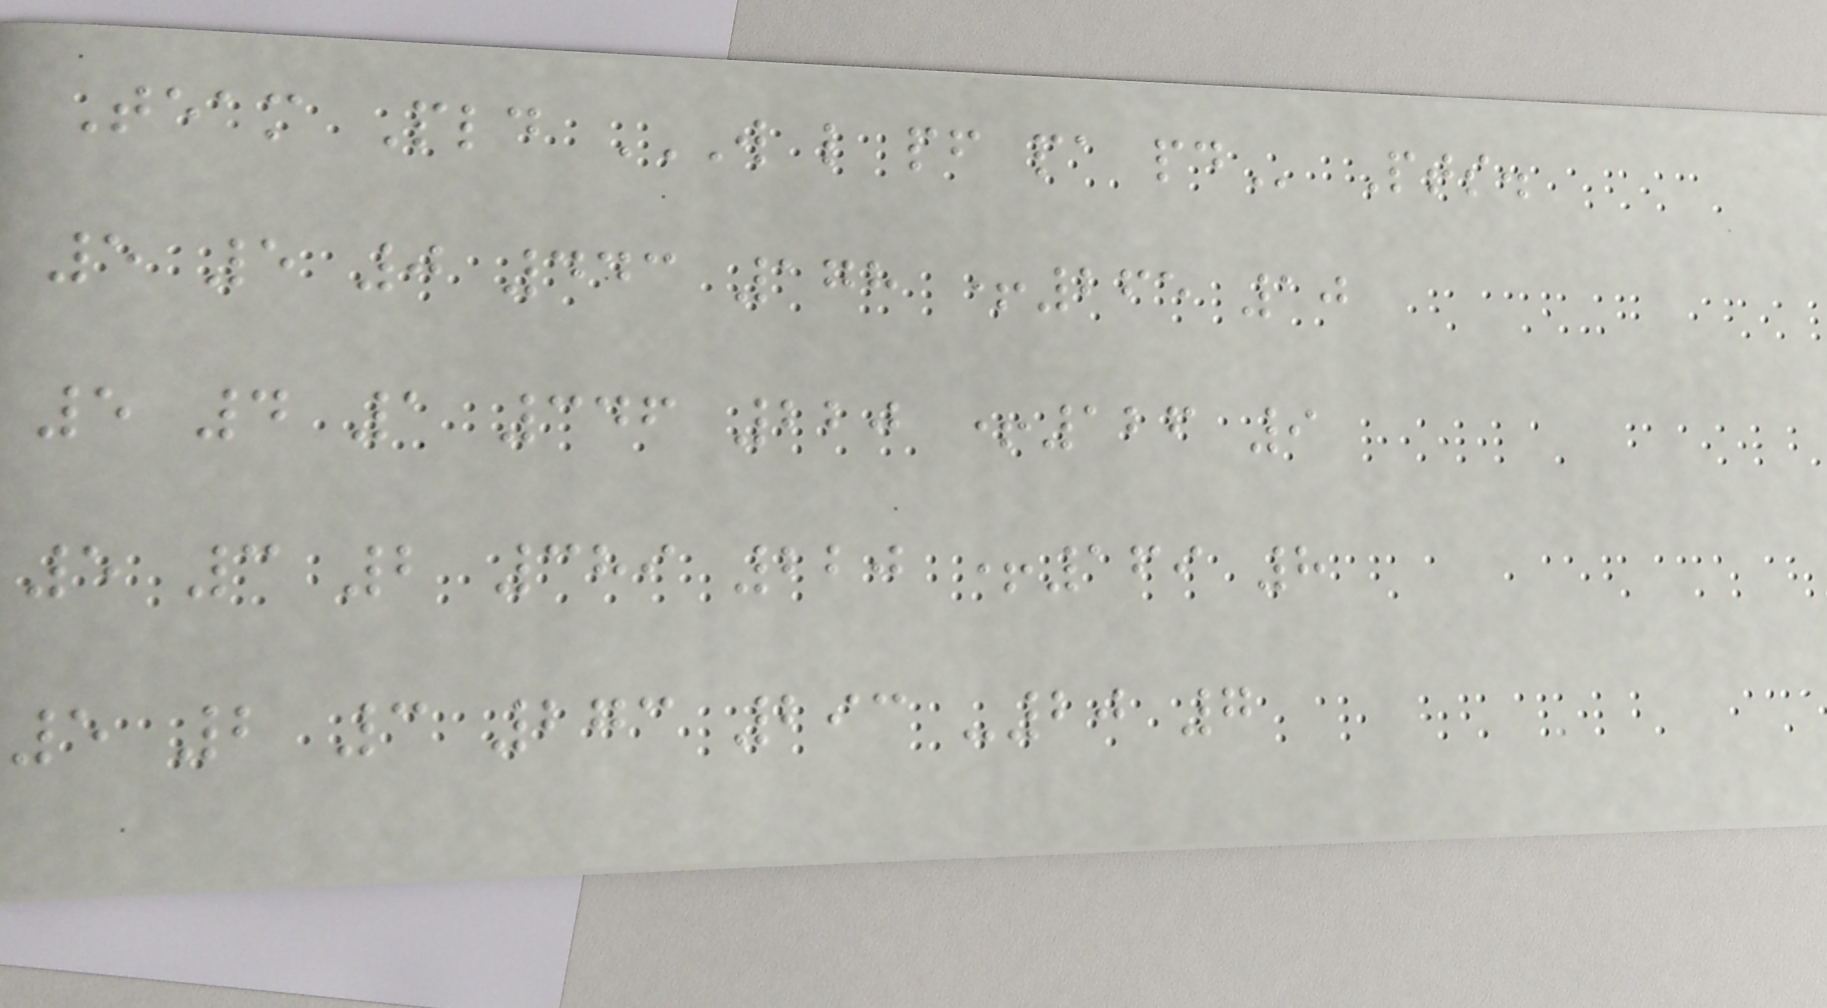Team Pld W L PF PA PD Pts.
5 5 0 443 178 +265 10
5 4 1 346 220 +126 9
5 3 2 389 220 +169 8
5 2 3 273 293 -20 7
